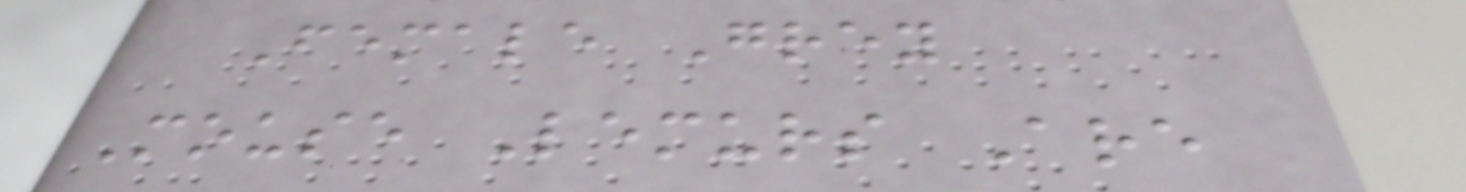Female Grey
Mouse Lemurs Are
